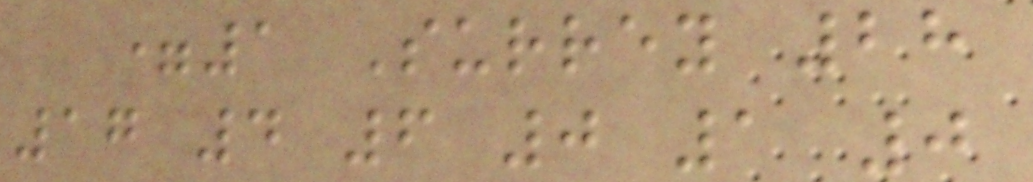=1 Surrey 28
17 4 6 0 1 0
